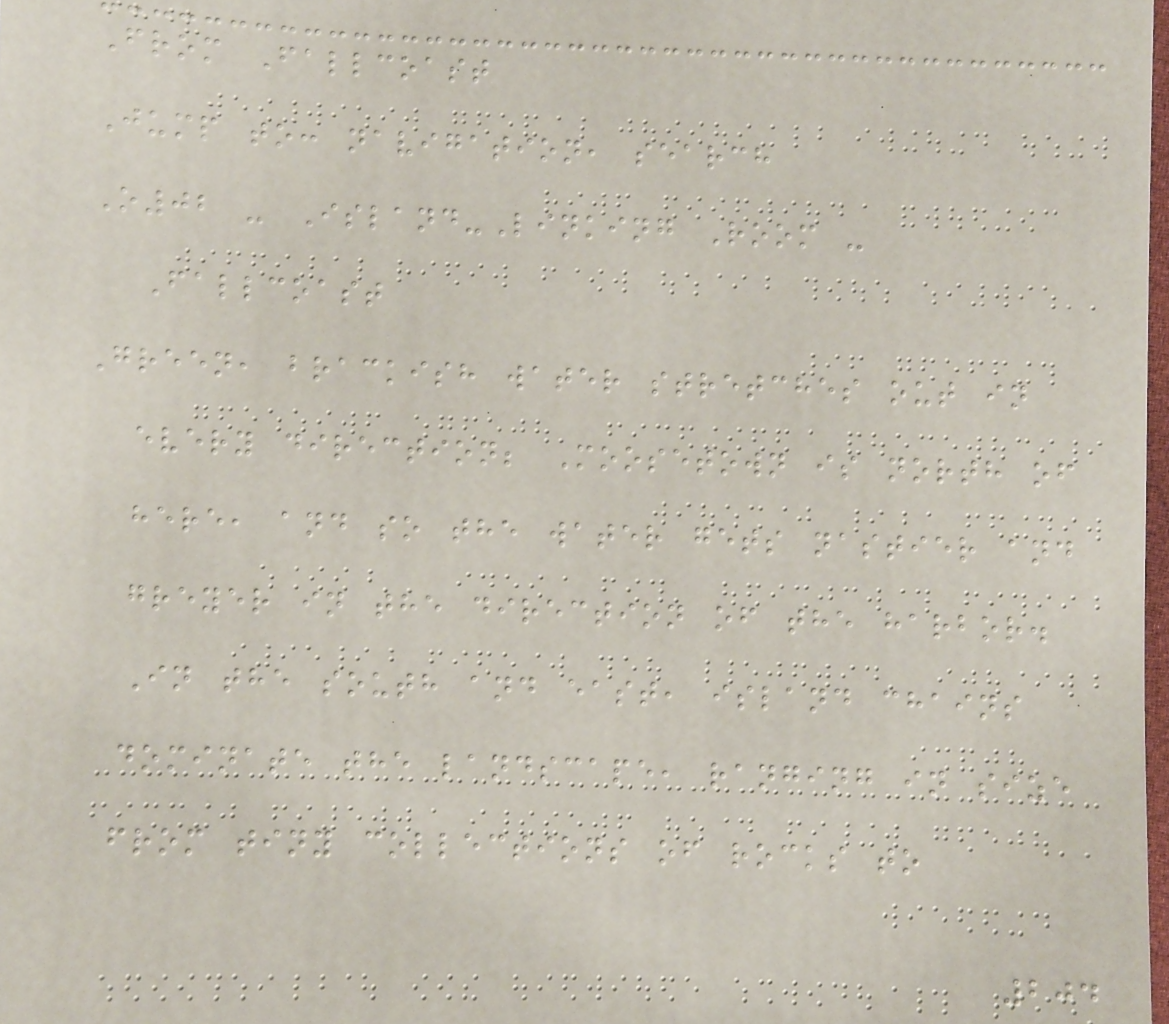From Fallcoast
Jump to: navigation, search
O02 - Island-Linking Room -
Fallcoast
Green, brackish water stretches out in
every direction; Moosetown is north of
here, and so the water gets nastier and
greyer in the direction of the harbor.
In the south and east, island chains
dominate the landscape, ranging in size
from tiny collections of rocks to
204
